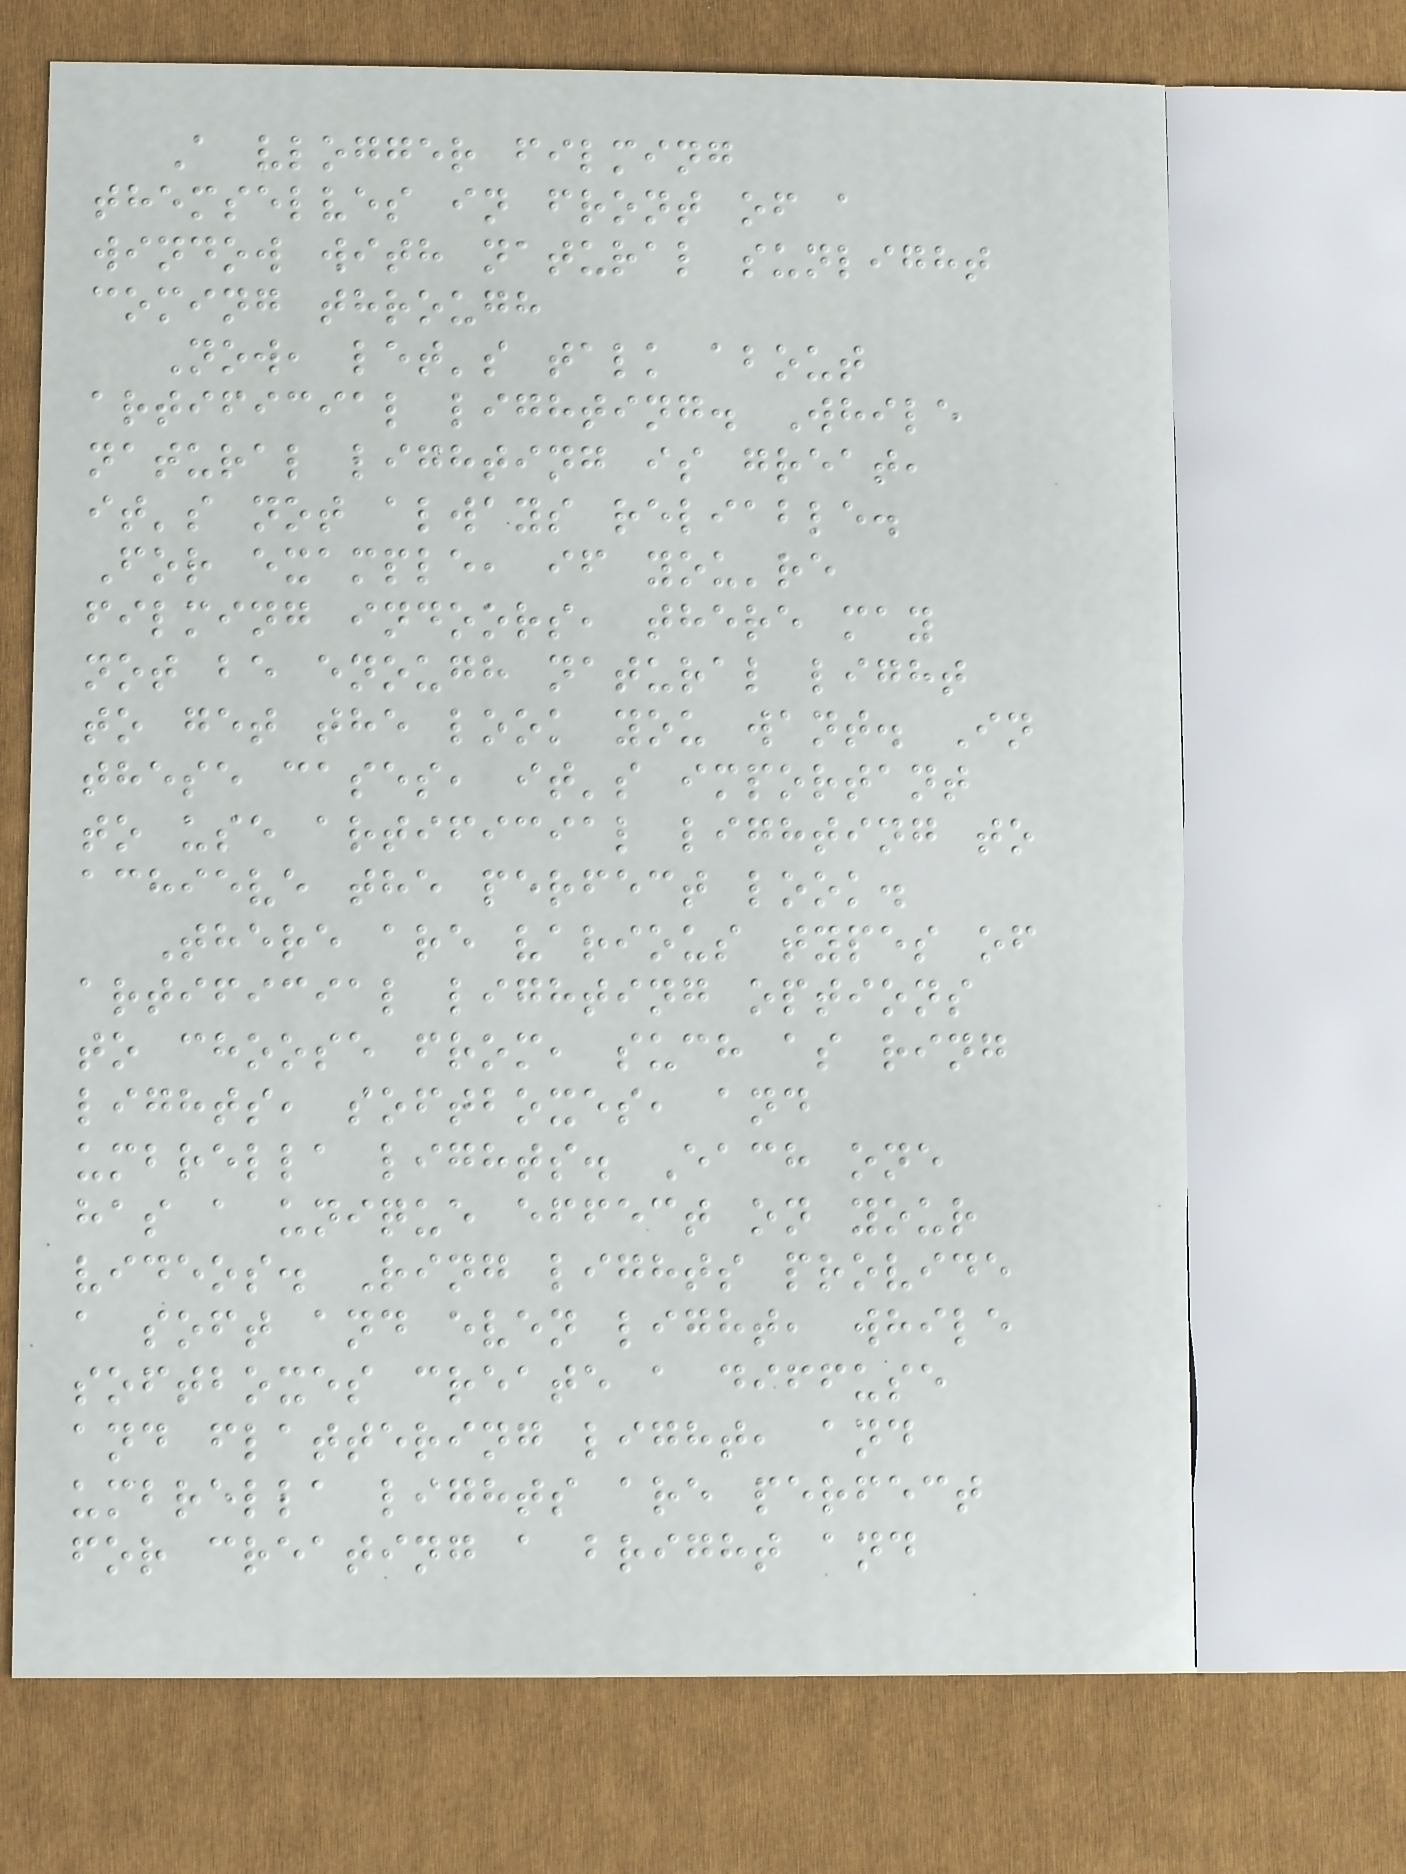A vlogger filming
themselves in front of a
window with natural sunlight
coming through
Now, let's talk about
artificial lighting. While
natural lighting is great,
it's not always reliable.
For example, if you're
filming indoors, there may
not be enough natural light
to get the look you want. In
these cases, it's important
to use artificial lighting to
achieve the perfect look.
There are various types of
artificial lighting options
to choose from, such as ring
lights, softboxes, and
umbrella lights. Each one
has a unique effect on your
videos. Ring lights provide
a soft and even light, while
softboxes create a diffuse
and flattering light, and
umbrella lights are perfect
for creating a bright and
